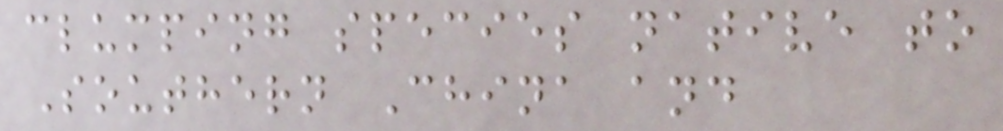clumping species native to
Southern China and
